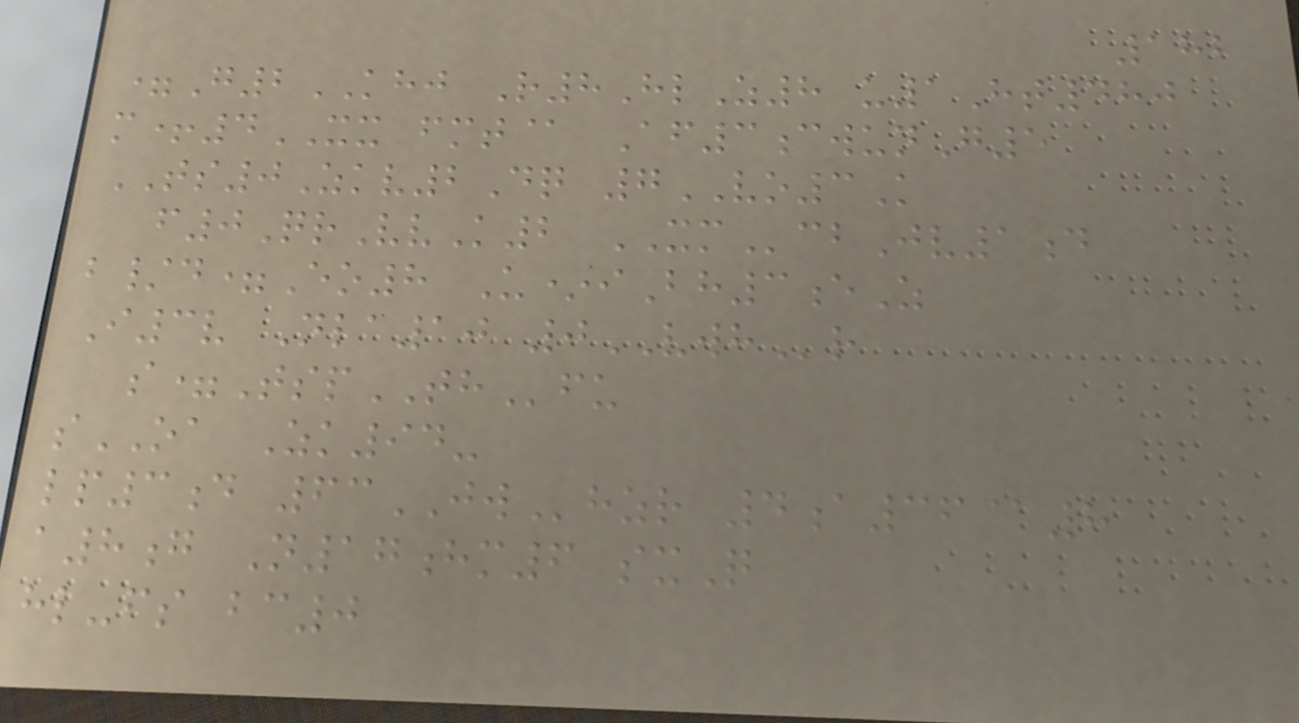182
=G2KHJ R8HlZ8 u1Ht480
m+4XX fmt@ Af3cwunG5
TS0Zkv2Dq 7VO3K
f0QrVvK2 XMcbJv1d
b/d=Eo8 U*iBh3eZ
I3v Nla10 0VWHr
s=TspTHfu
sOA Zk94-
lp3d 63JWhzr 4a36@8
a8g N17hm6 sxQ
hl-fs bc0
